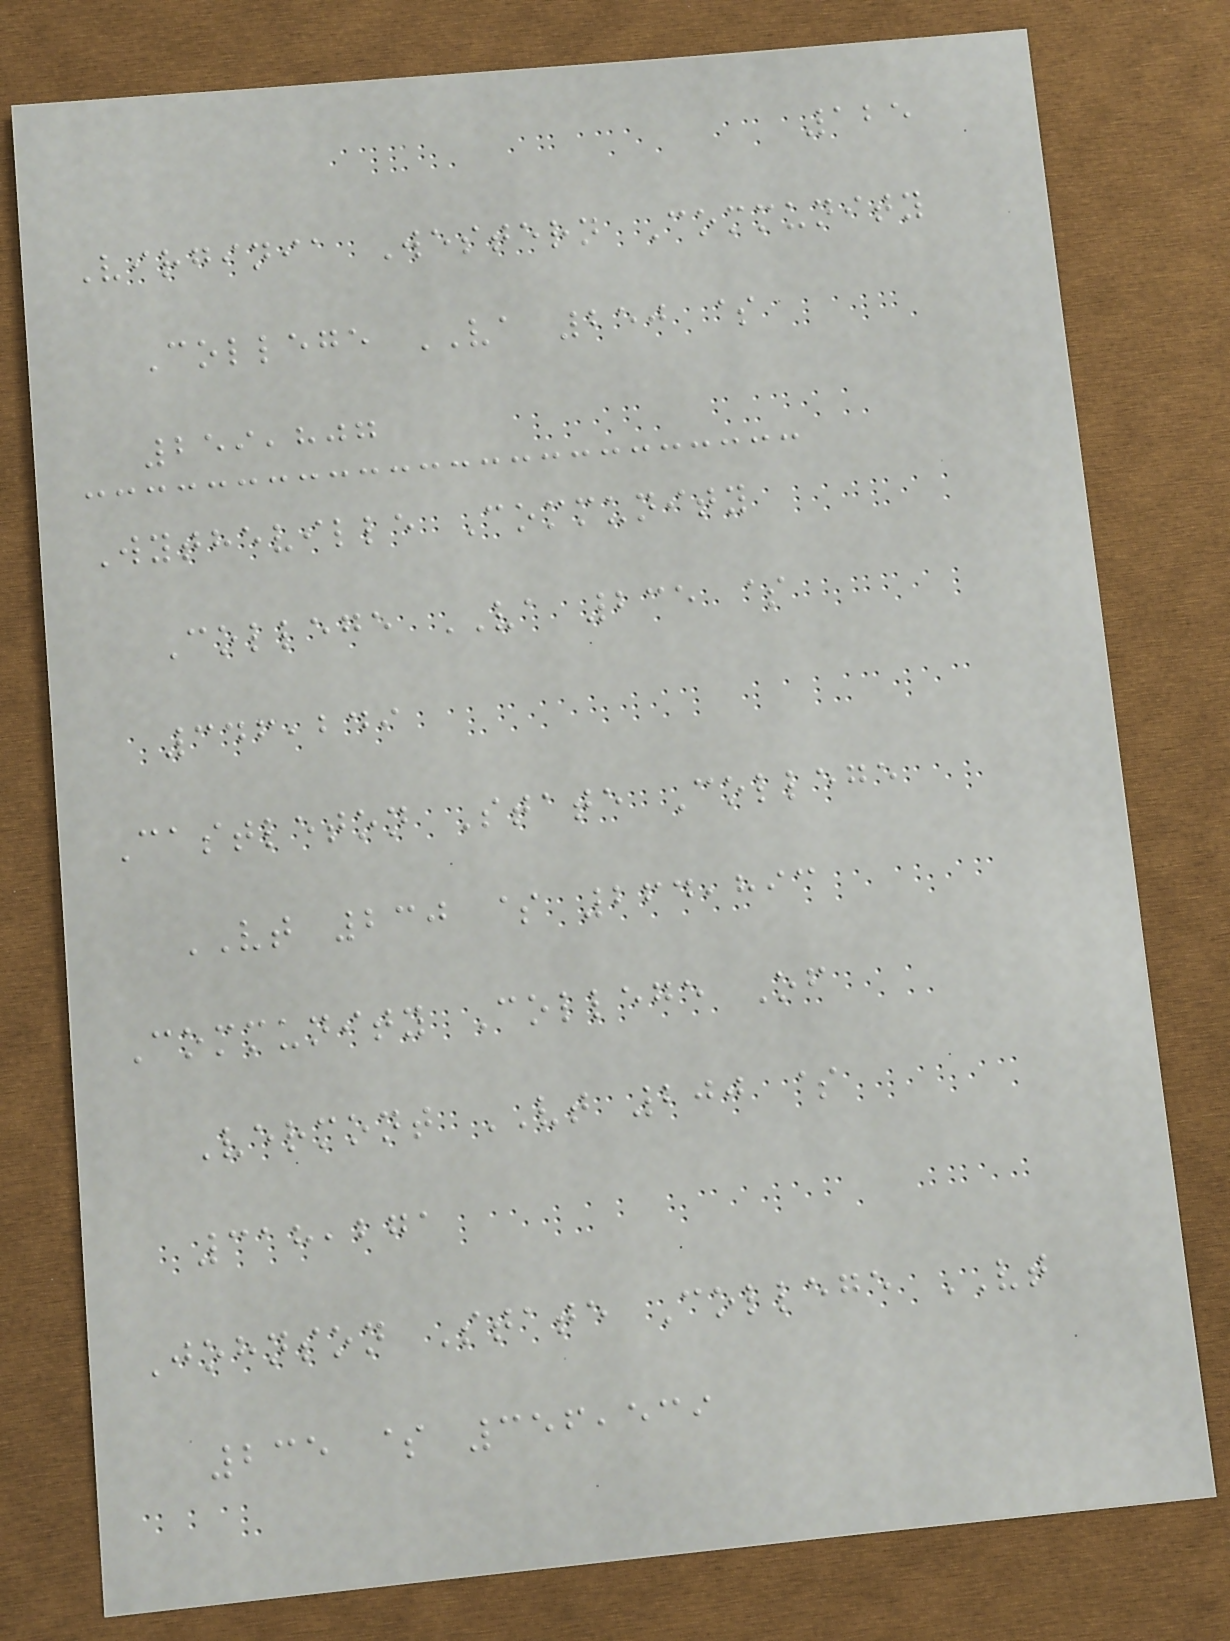125
Virginia Western Community
College VA 250 $
259,807
Wytheville Community
College VA 235 $
346,249
Castleton State College
VT 230 $ 264,893
Community College Of
Vermont VT 200 $
318,271
Johnson State College VT
235 $ 356,539
